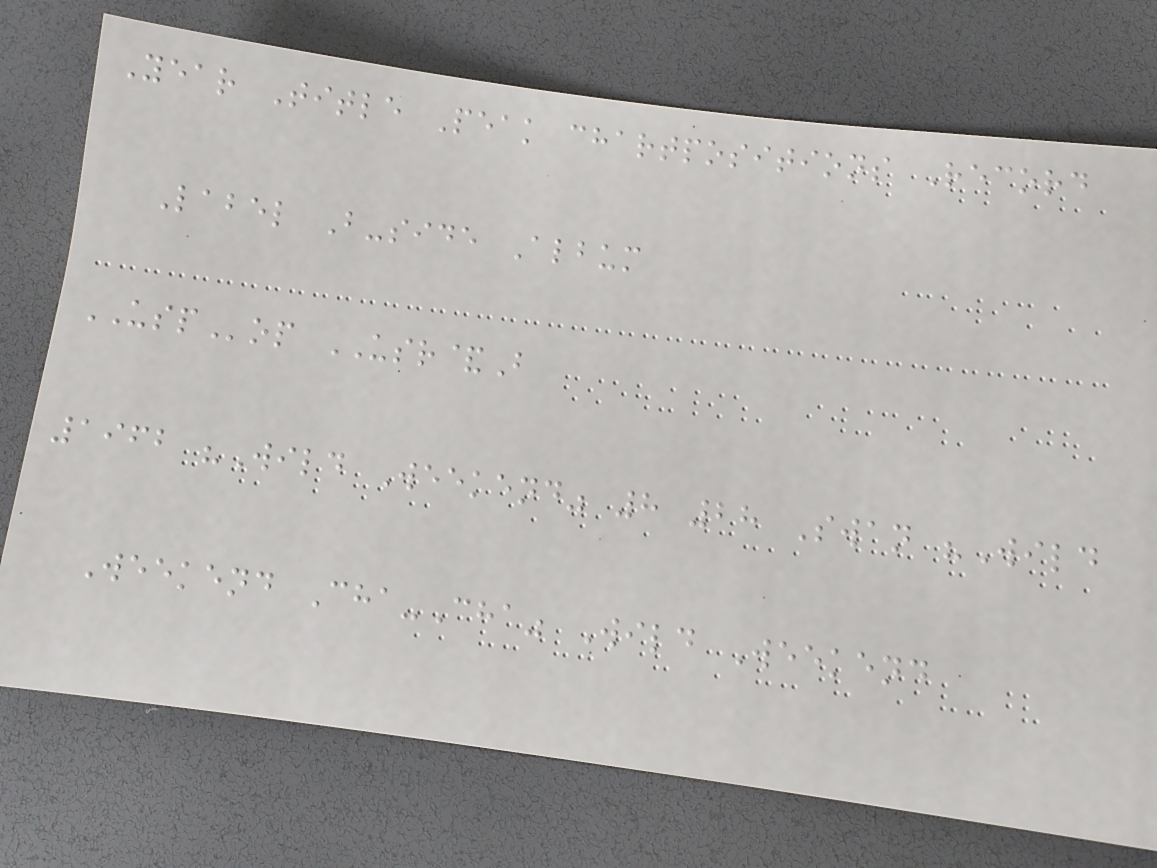Year Title Peak chartpositions Record
Label B-side Album
USPop USR&B
1962 "Wild Weekend" 8 28 Swan "Wild
Weekend Cha-Cha" Wild Weekend
